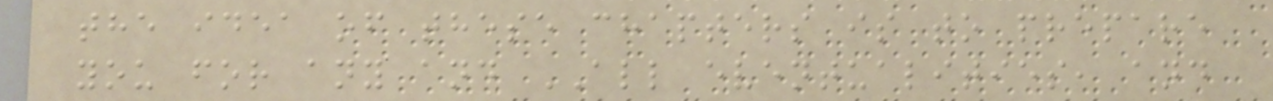the idea of these chapters is to prepare
you for any and ALL eventualities, and
